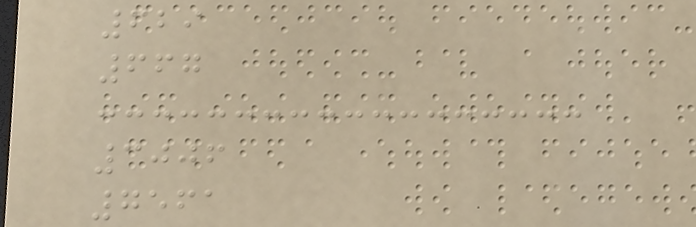629
667
3006
7561
